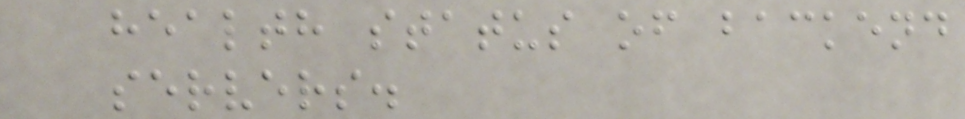health status of backend
servers.
